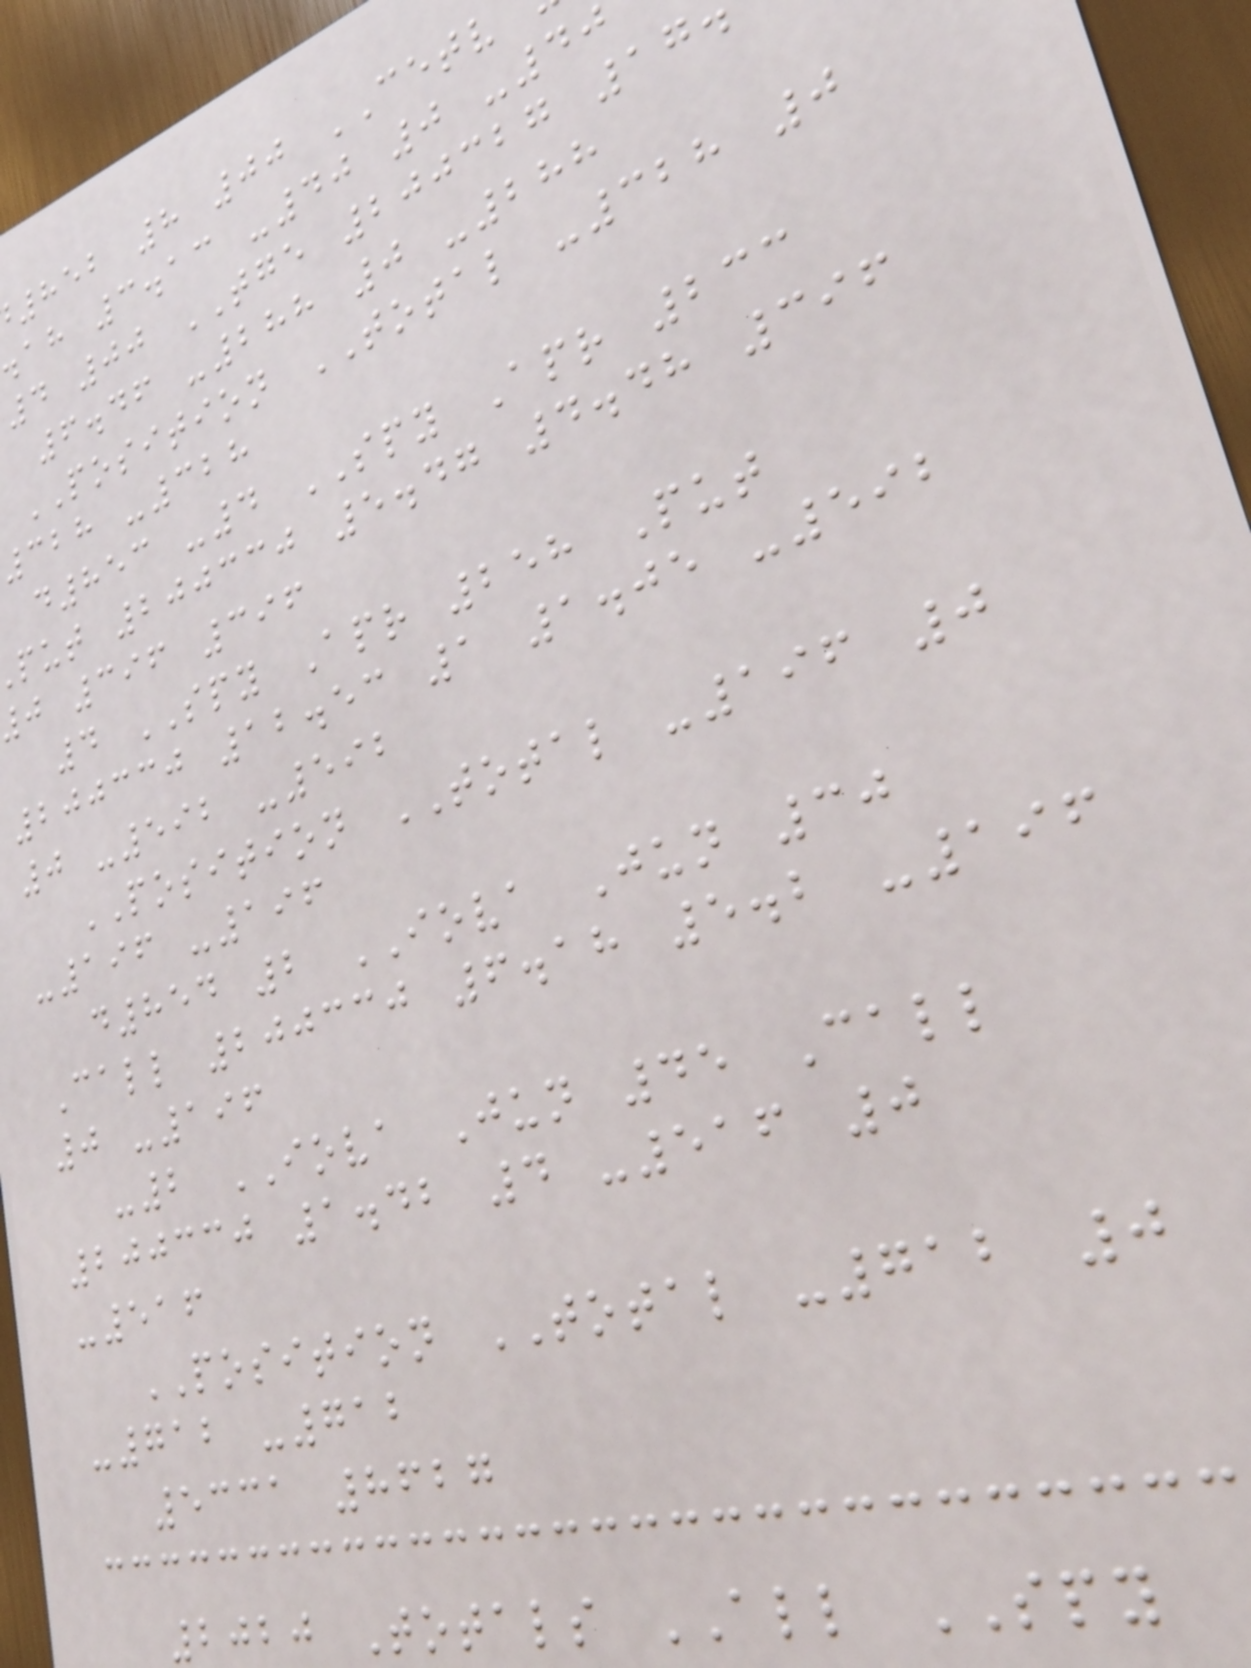852 8 00 CETV
ah 3.13 -40 0 -40
4 00 TGE 200327 17
6.46 -288 0 -288
POSITION TOTAL -328 0
328 -328
d853 -4 SPY Apr 233
put 200330 5.47 4.48 396
j 396 396
4 SPY Apr 258 Put
200330 12.53 1 1.05 -592
0 -592 -592
POSITION TOTAL -196 0
-196 -196
d854 2 IOVA Jun 30
Call 200330 6.18 5.2 -196
0 -196
-2 IOVA Jun 45 Call
200330 1.42 4 -516 0
-516
POSITION TOTAL -712 0
-712 -712
5331 8627
2020 Totals ALL SPY
